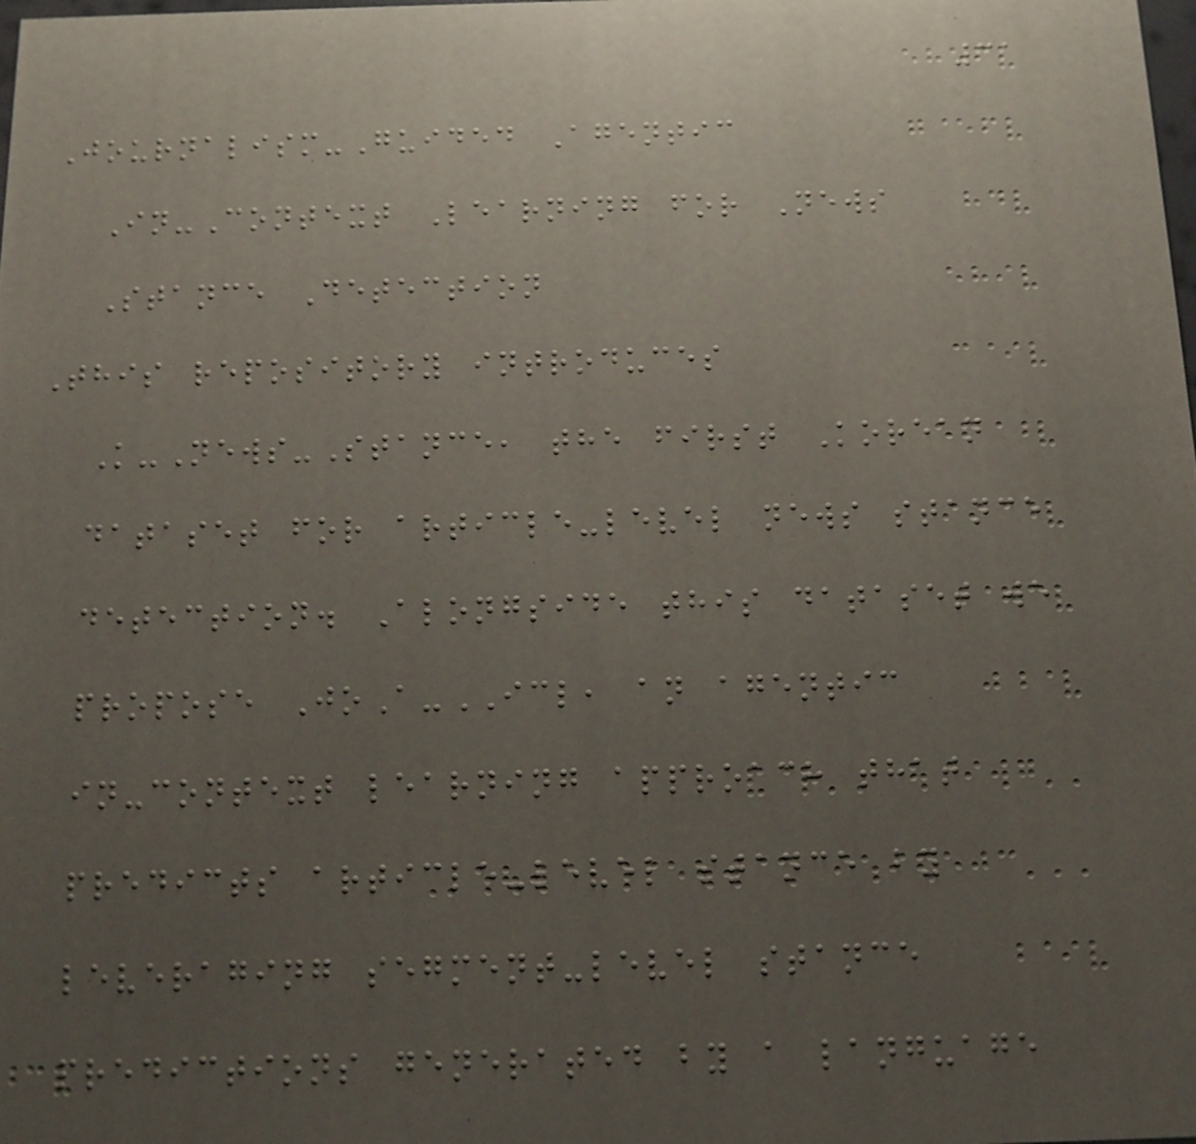31
Journalism-Guided Agentic
In-Context Learning for News
Stance Detection
This repository introduces
K-News-Stance, the first Korean
dataset for article-level news stance
detection. Alongside this dataset we
propose JoA-ICL, an agentic
in-context learning approach that
predicts article-level stance by
leveraging segment-level stance
predictions generated by a language
